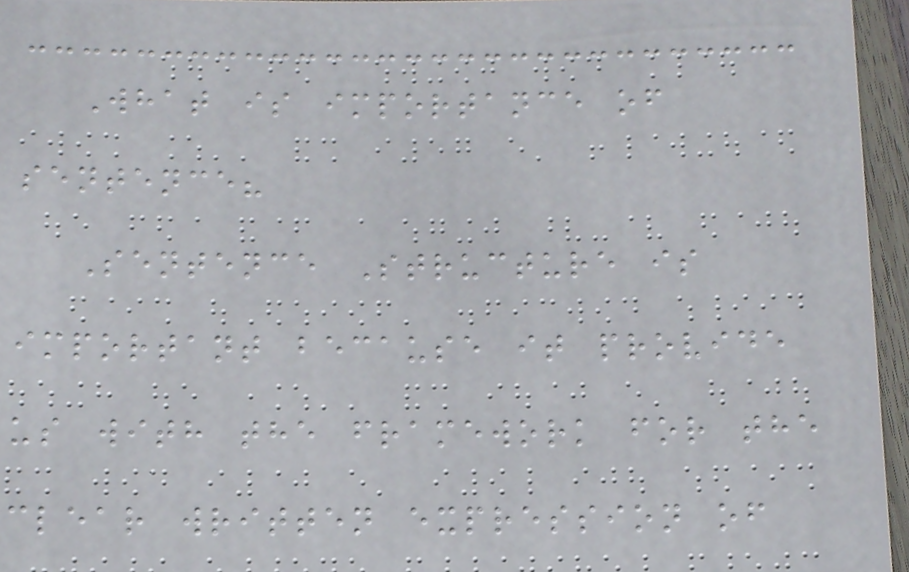What is importance of
sentence?
Sentence Structure is
important because it provide
us with the framework for the
clear written expression of
